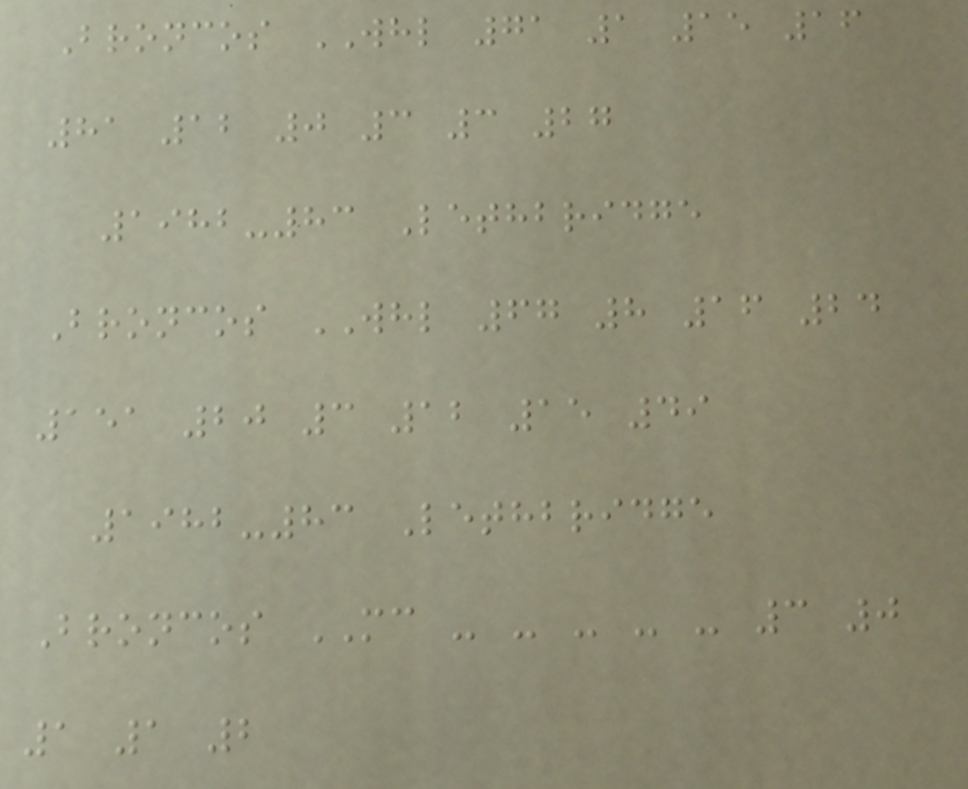Broncos WHL 71 1 15 16
81 12 0 3 3 27
1982-83 Lethbridge
Broncos WHL 67 8 16 24
151 20 3 12 15 49
1982-83 Lethbridge
Broncos MC - - - - - 3 0
1 1 2
